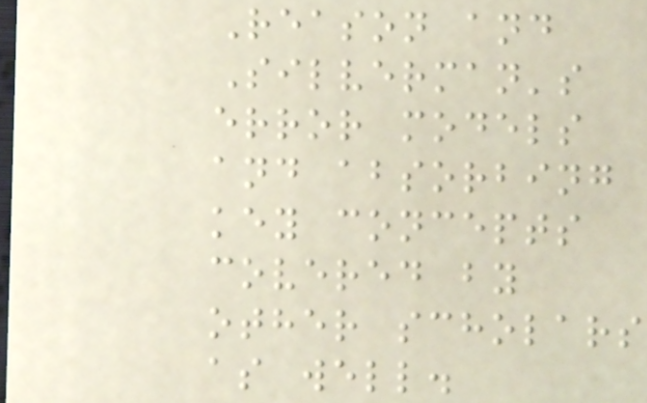Reason and
Silverman's
error models
and absorbing
key concepts
covered by
other scholars
as well.
